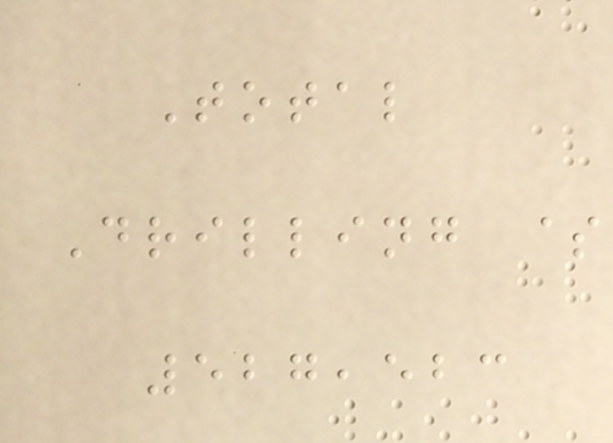Total
Drilling $
527,523
